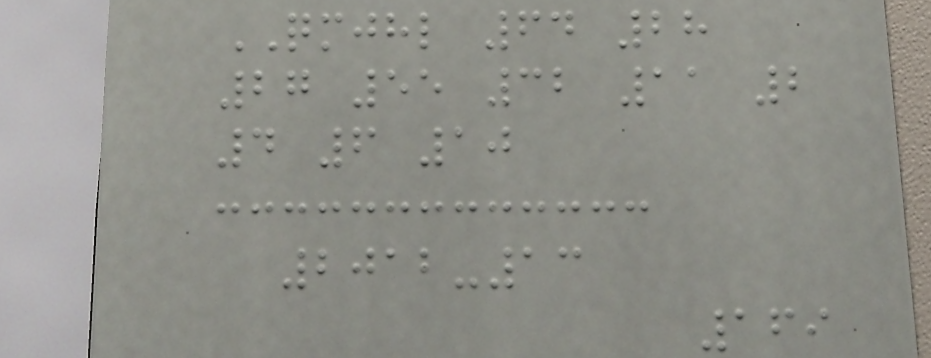QMJHL 64 28
27 55 32 11 2
4 6 10
2012-13
169
